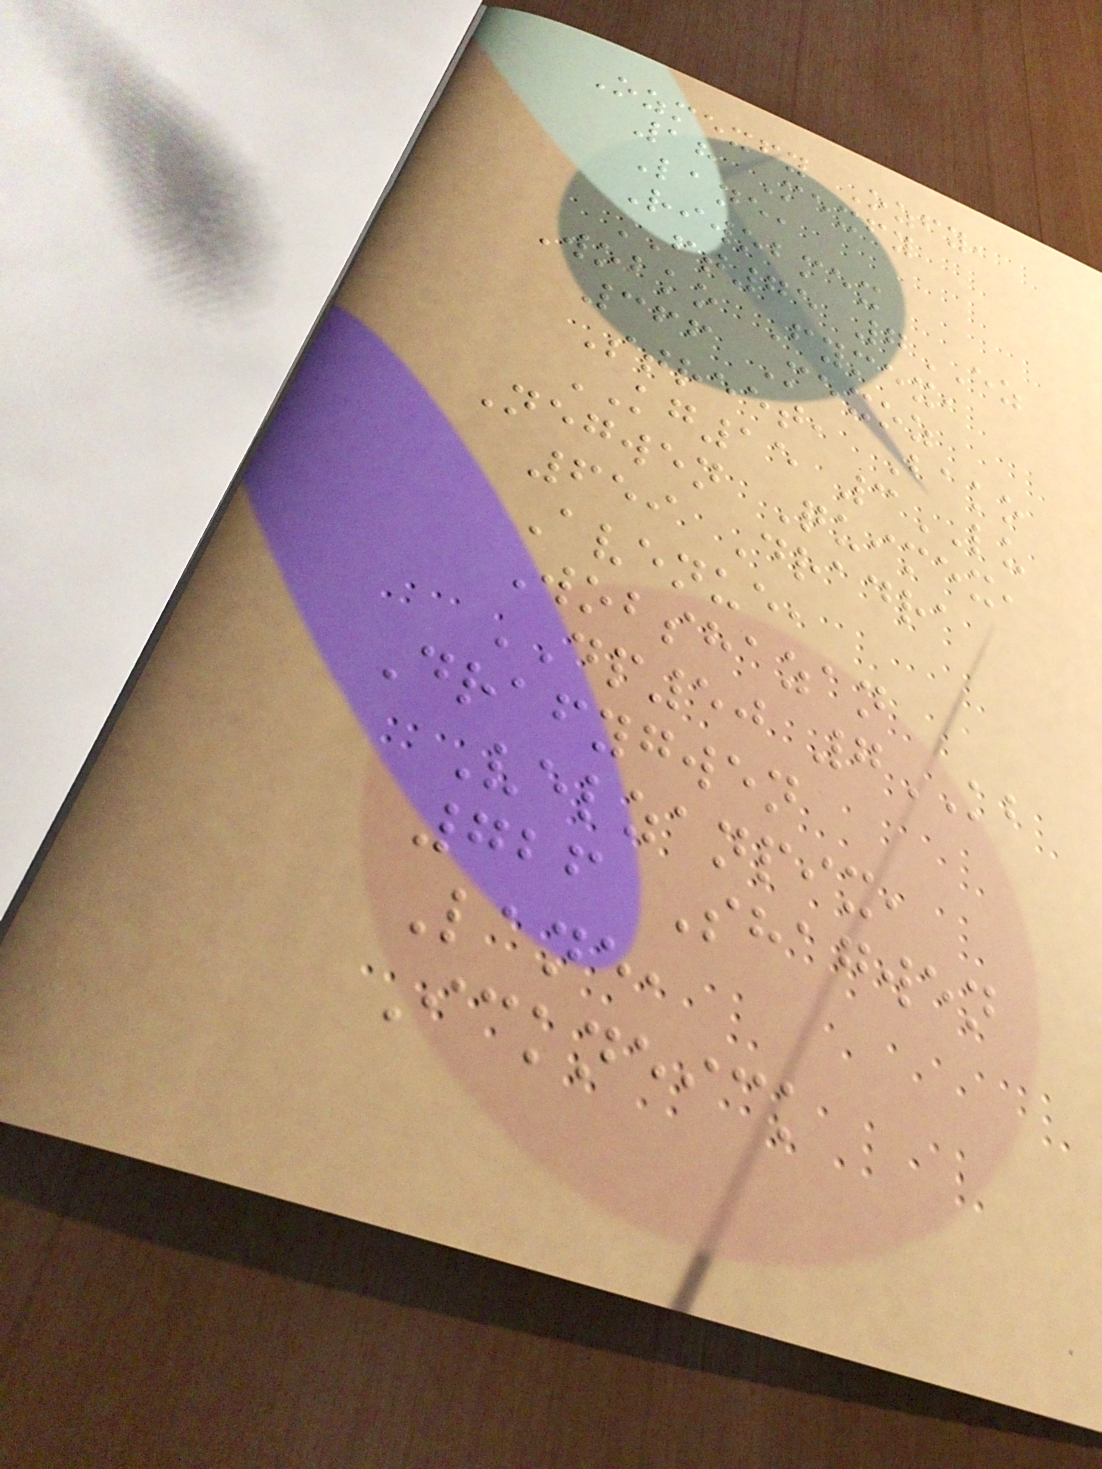Ozmexfy Ozfy,
18 Mexfy
Lane,
Riwobmex
FT75 7EZ
Wobko Fymex,
366 Mexoz
Street, Bako
KG15 3LU
Negwen Quimex,
659 Dradra
Avenue,
Wobshazan
DP50 7KB
Drafygwen
Velzanpix,
726 Shagwen
Lane,
Ickneick
